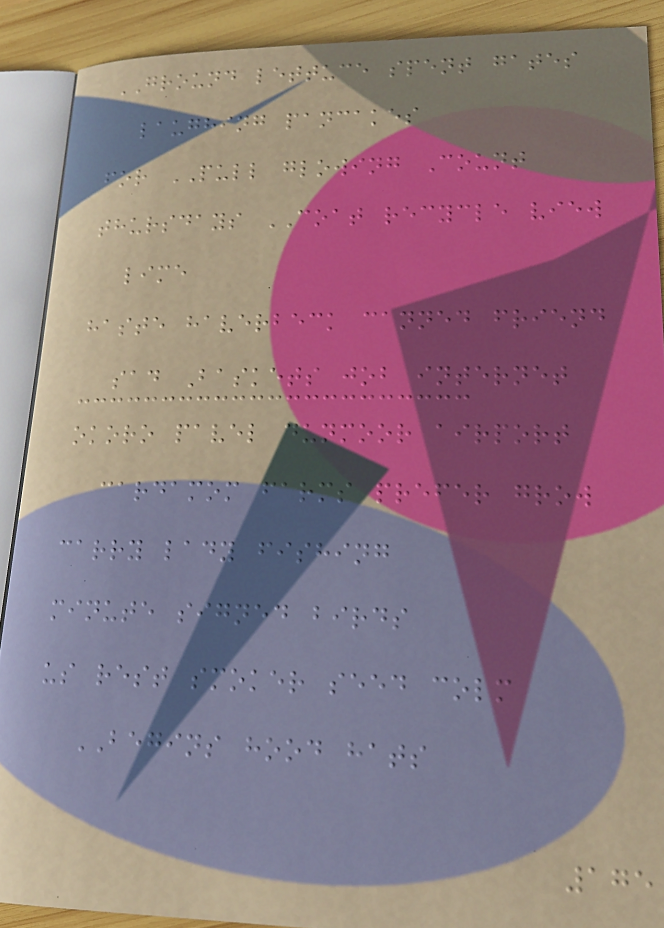GROUND lettuce spent gates
laughing pancakes
for PULL glowing Count
thursdays COAT recycle view
lime
haste haverbeck canned friend
sad Baskets job internet
okoro pavel dunmoor airport
cardamom farms prefer grow
carry lady fishing
minute signed birds
us rest smoker seed colm
BEGINS hood hats
175
